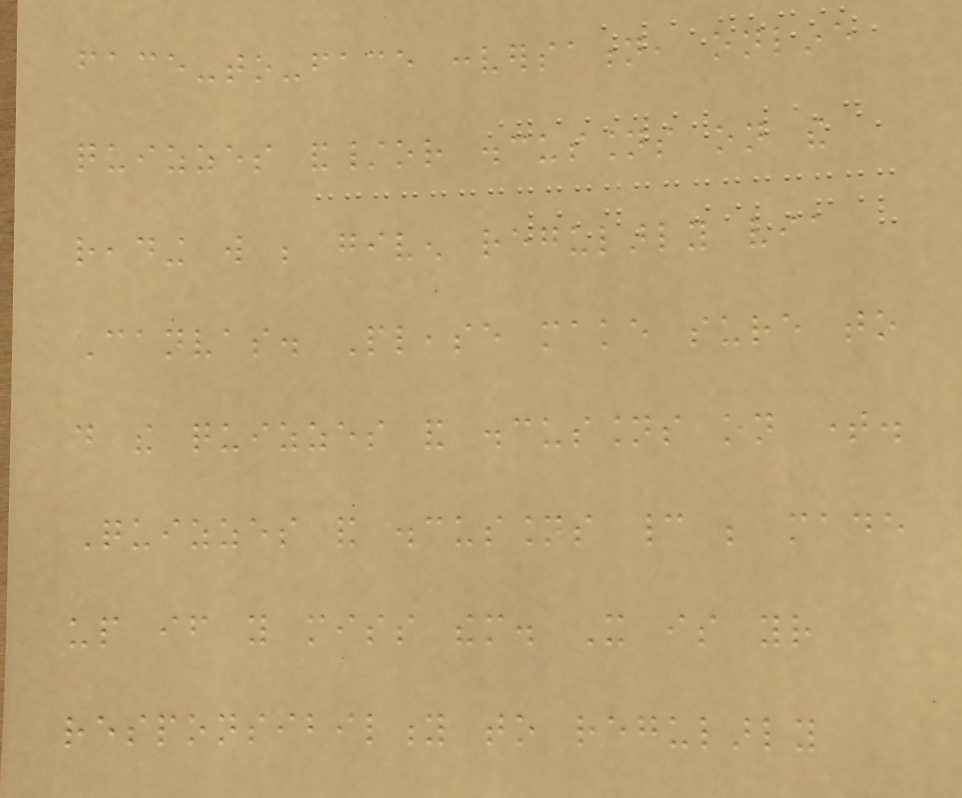face-to-face conversation, online
quizzes and/or discussions on the
reading will be given regularly via
Canvas. Please make sure to
do the quizzes and discussions on time.
Quizzes and discussions cannot be made
up if you miss them. It is your
responsibility to regularly
